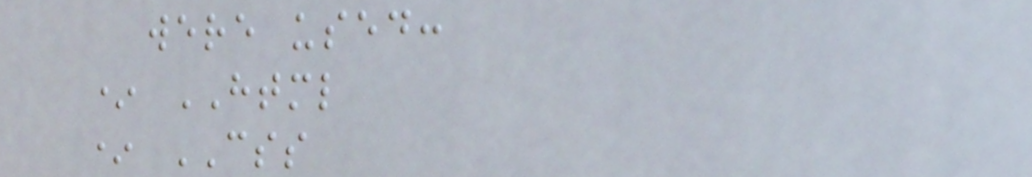were used:
* HTML
* CSS
